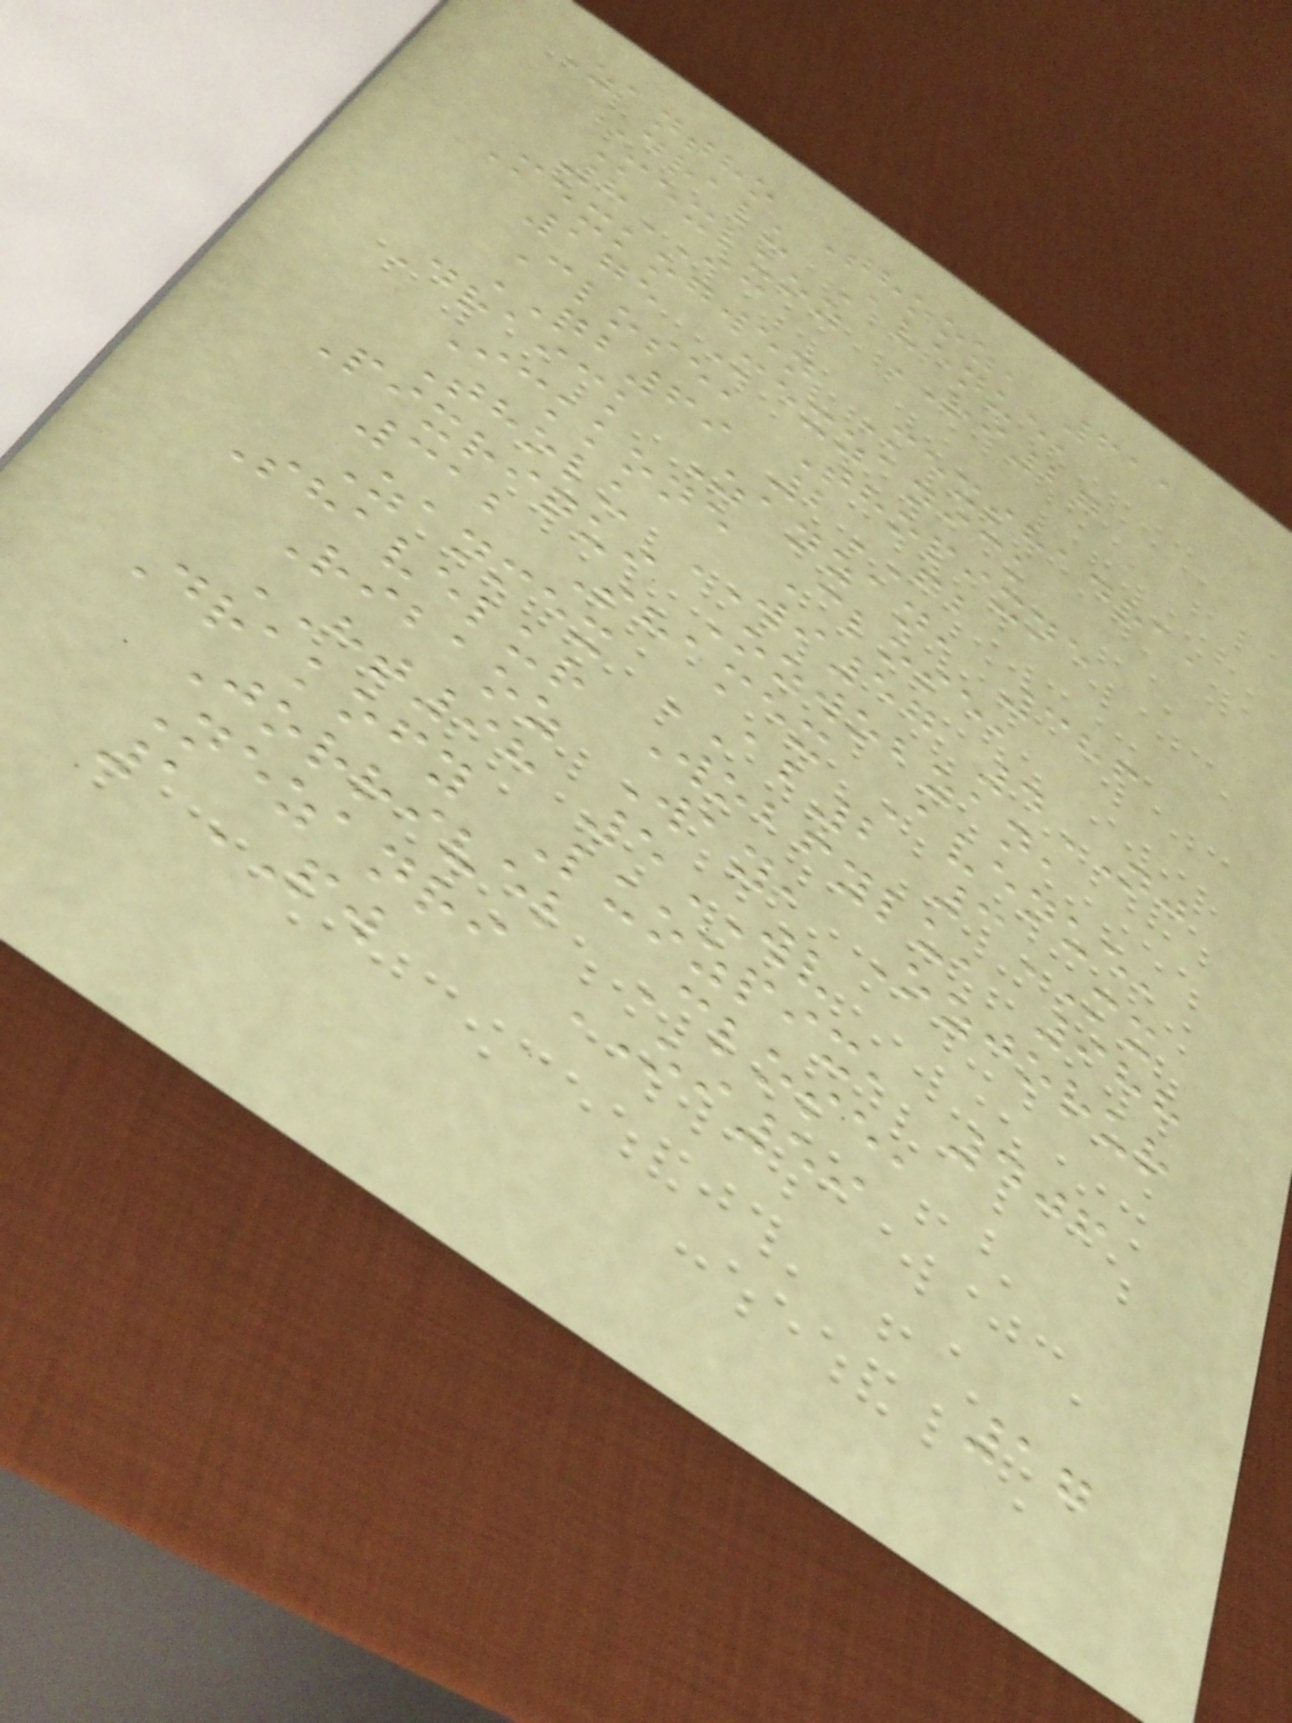Zantho Thooz, 611
Dralu Avenue,
Mexluoz RI27
8IC
Mexkogwen Mexshadra,
175 Mexzanick
Close, Thopixne
QB69 2GB
Draick Zanzan, 386
Ickkone Close,
Tholu WI57 4NJ
Pixriqui Ozwobzan,
312 Shamex Avenue,
Zanmex AB2 3MX
Shavelur Wobfylu, 988
Ribaoz Way, Ozjorur
HT98 5WV
Drakofy Luozpix, 406
Jorrivel Close,
Nezanri OI59
1PW
17
